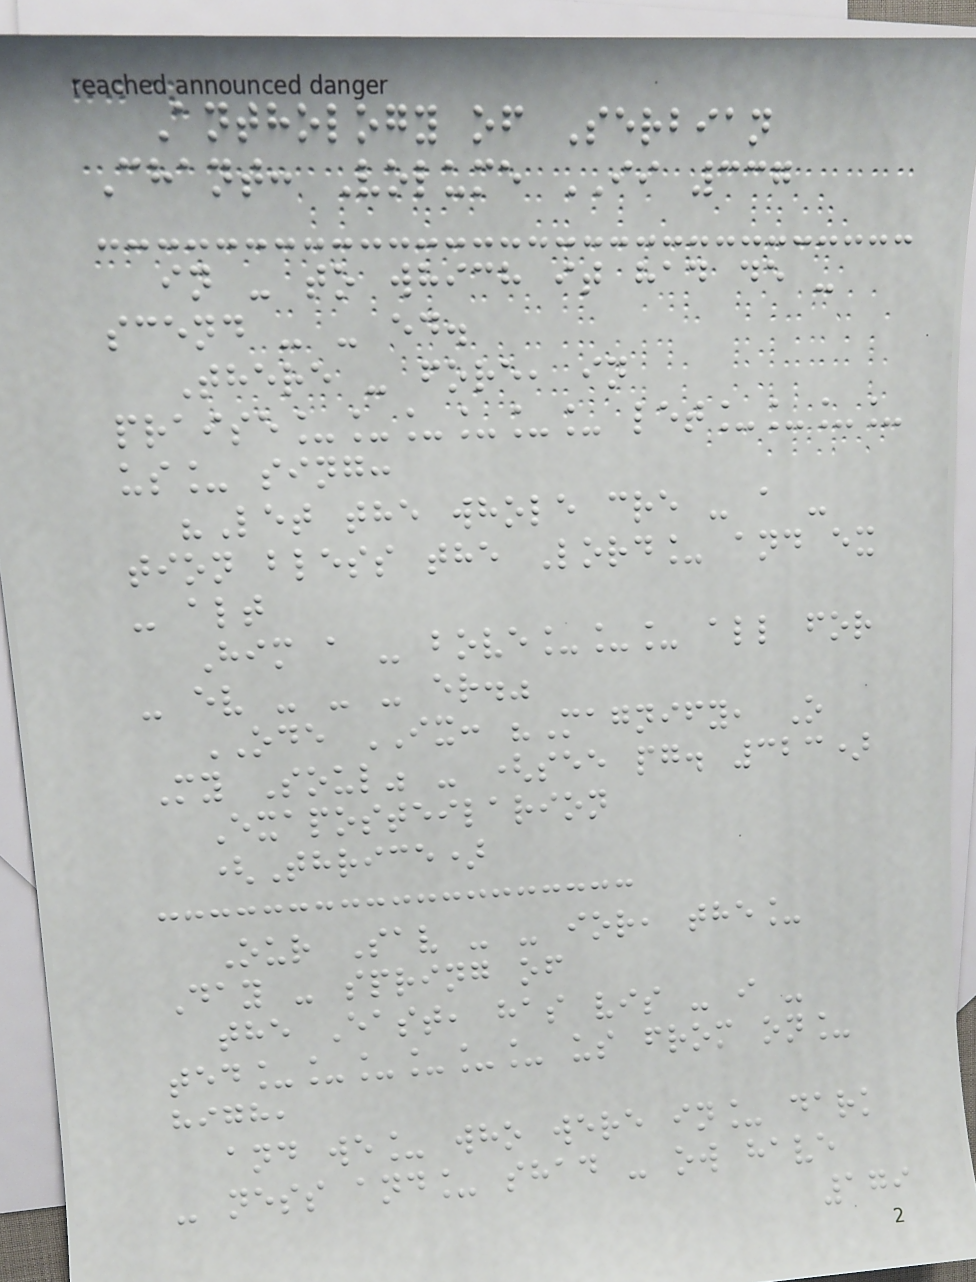Anthology of Serbian
Chant: Volume II 337
in - to which it had de -
scend - - ed.
There - fore, in
praise______ let____
us_ sing:
"Let the whole cre - a -
tion bless the Lord_ and ex
- alt
Him a - bove___ all for
- ev - - - er."
ODE IX: "Magnify, O
My Soul" - (see pg. 323)
Exaposteilarion
(Thrice)
Our Sav - - ior, the_
Day - spring of
the East, has vis - i -
ted______ us from on_
high,
and we_ who were in_ dark
- ness and_ shad - ow have
179
